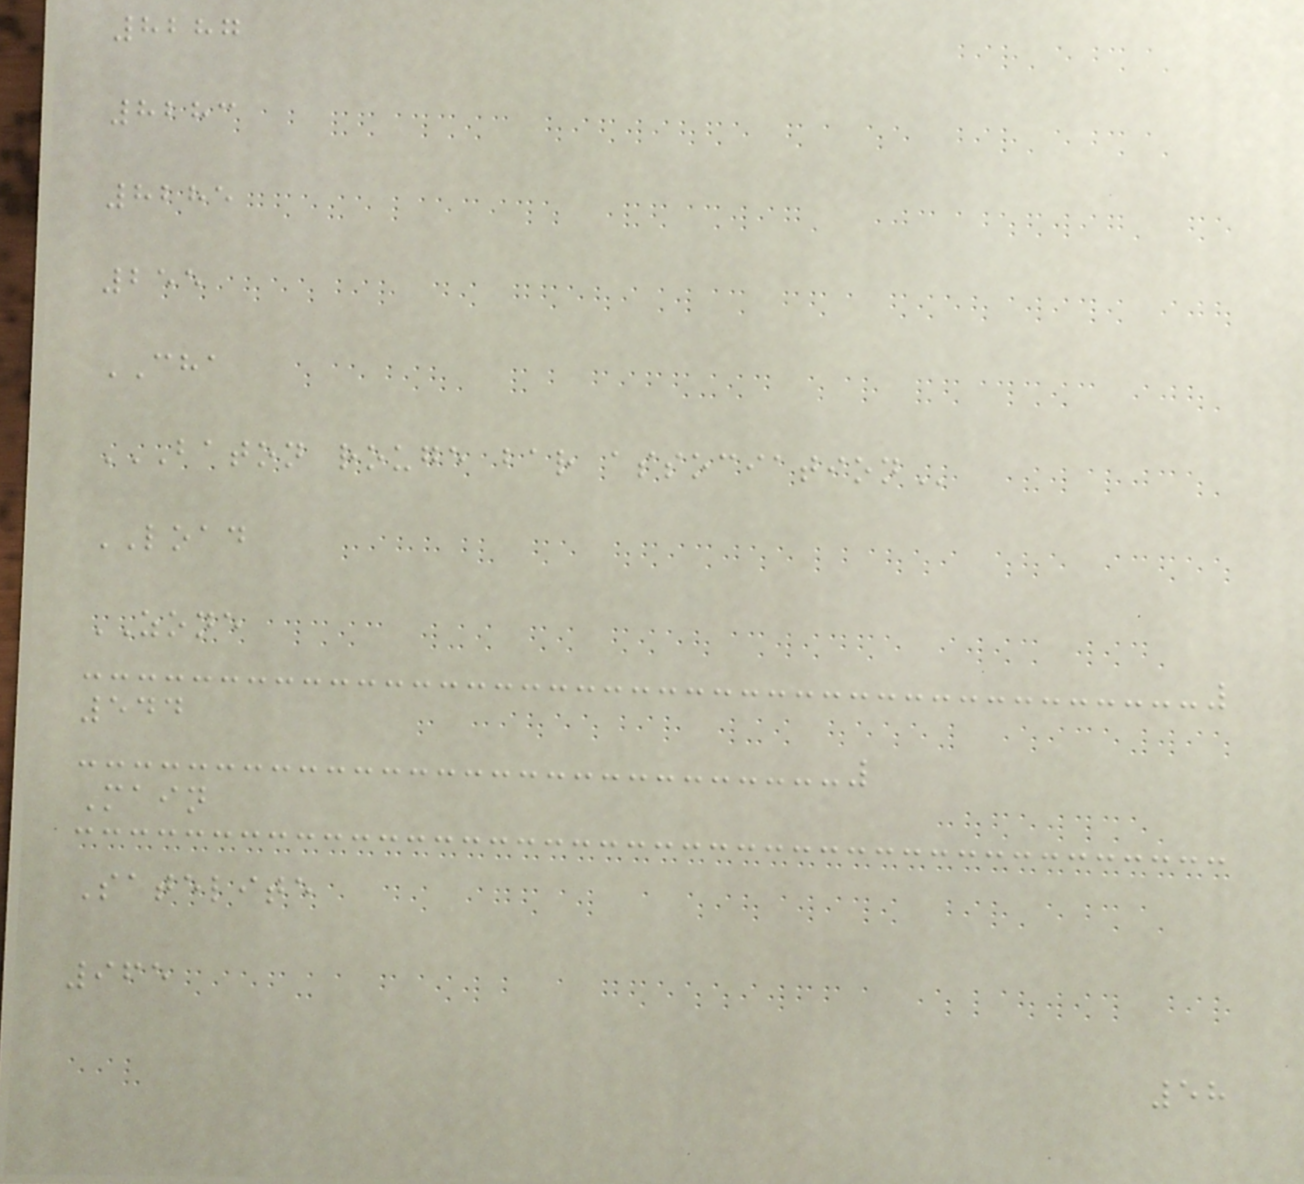8287
8283
8285
255
CHA
BATON ROUGE BAR ASSOCIATION
LOAD
ZONE
544
Main
Satelite
965
58
